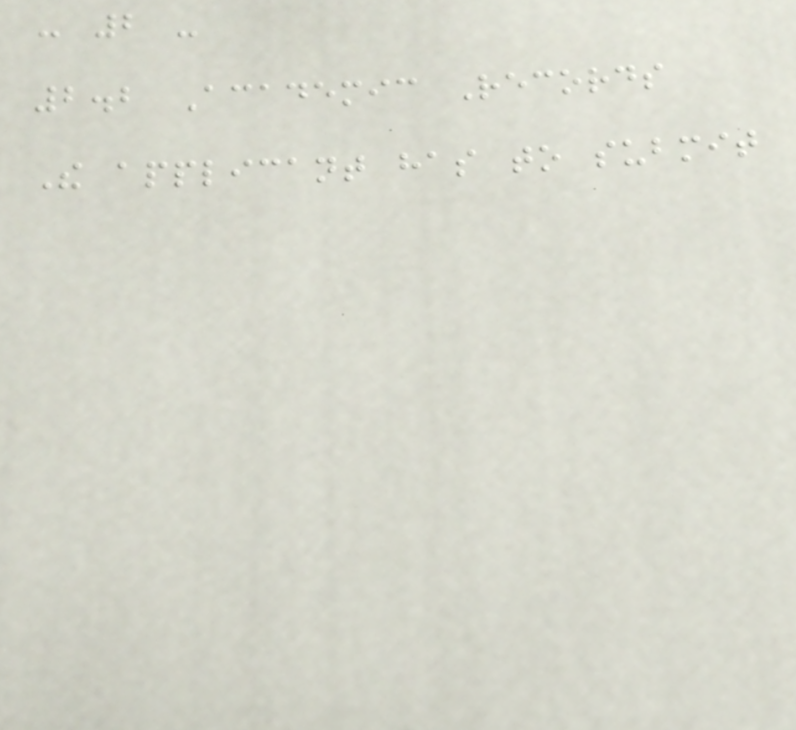- 2 -
2.2 Academic Records
The applicant has to submit
